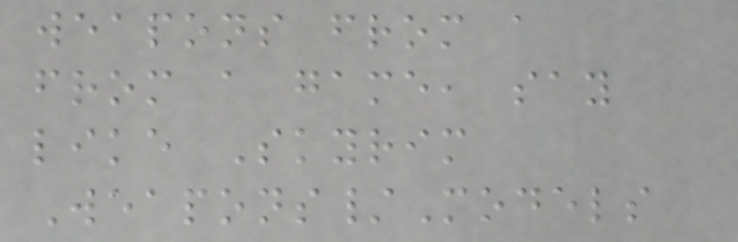weapons from a
from a game, say
like Skyrim
Weapons/Models
